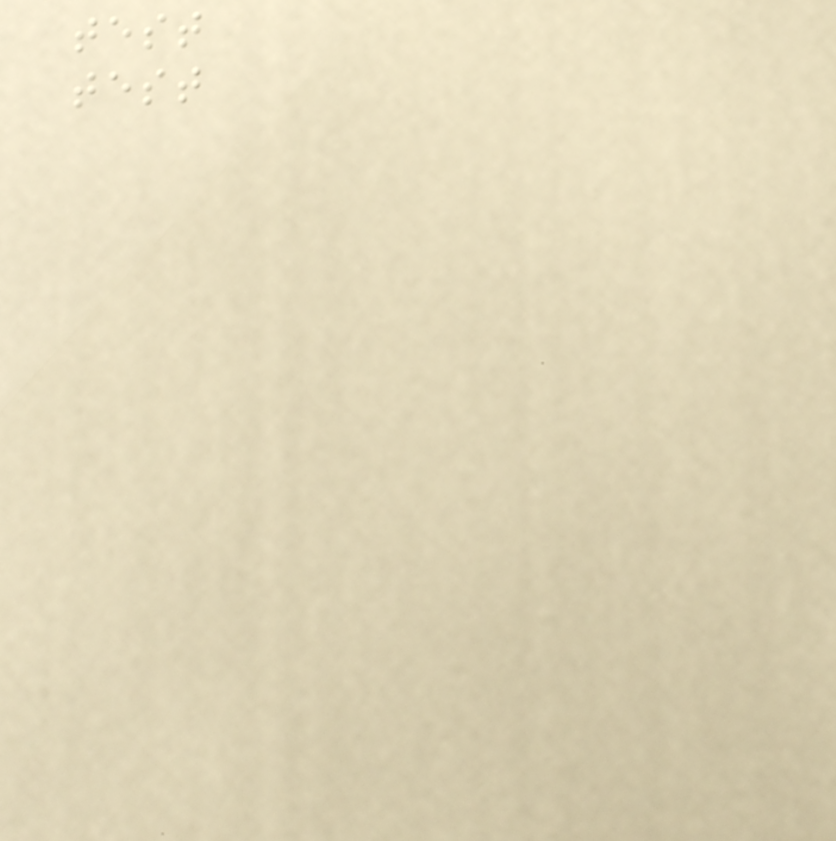test
test
